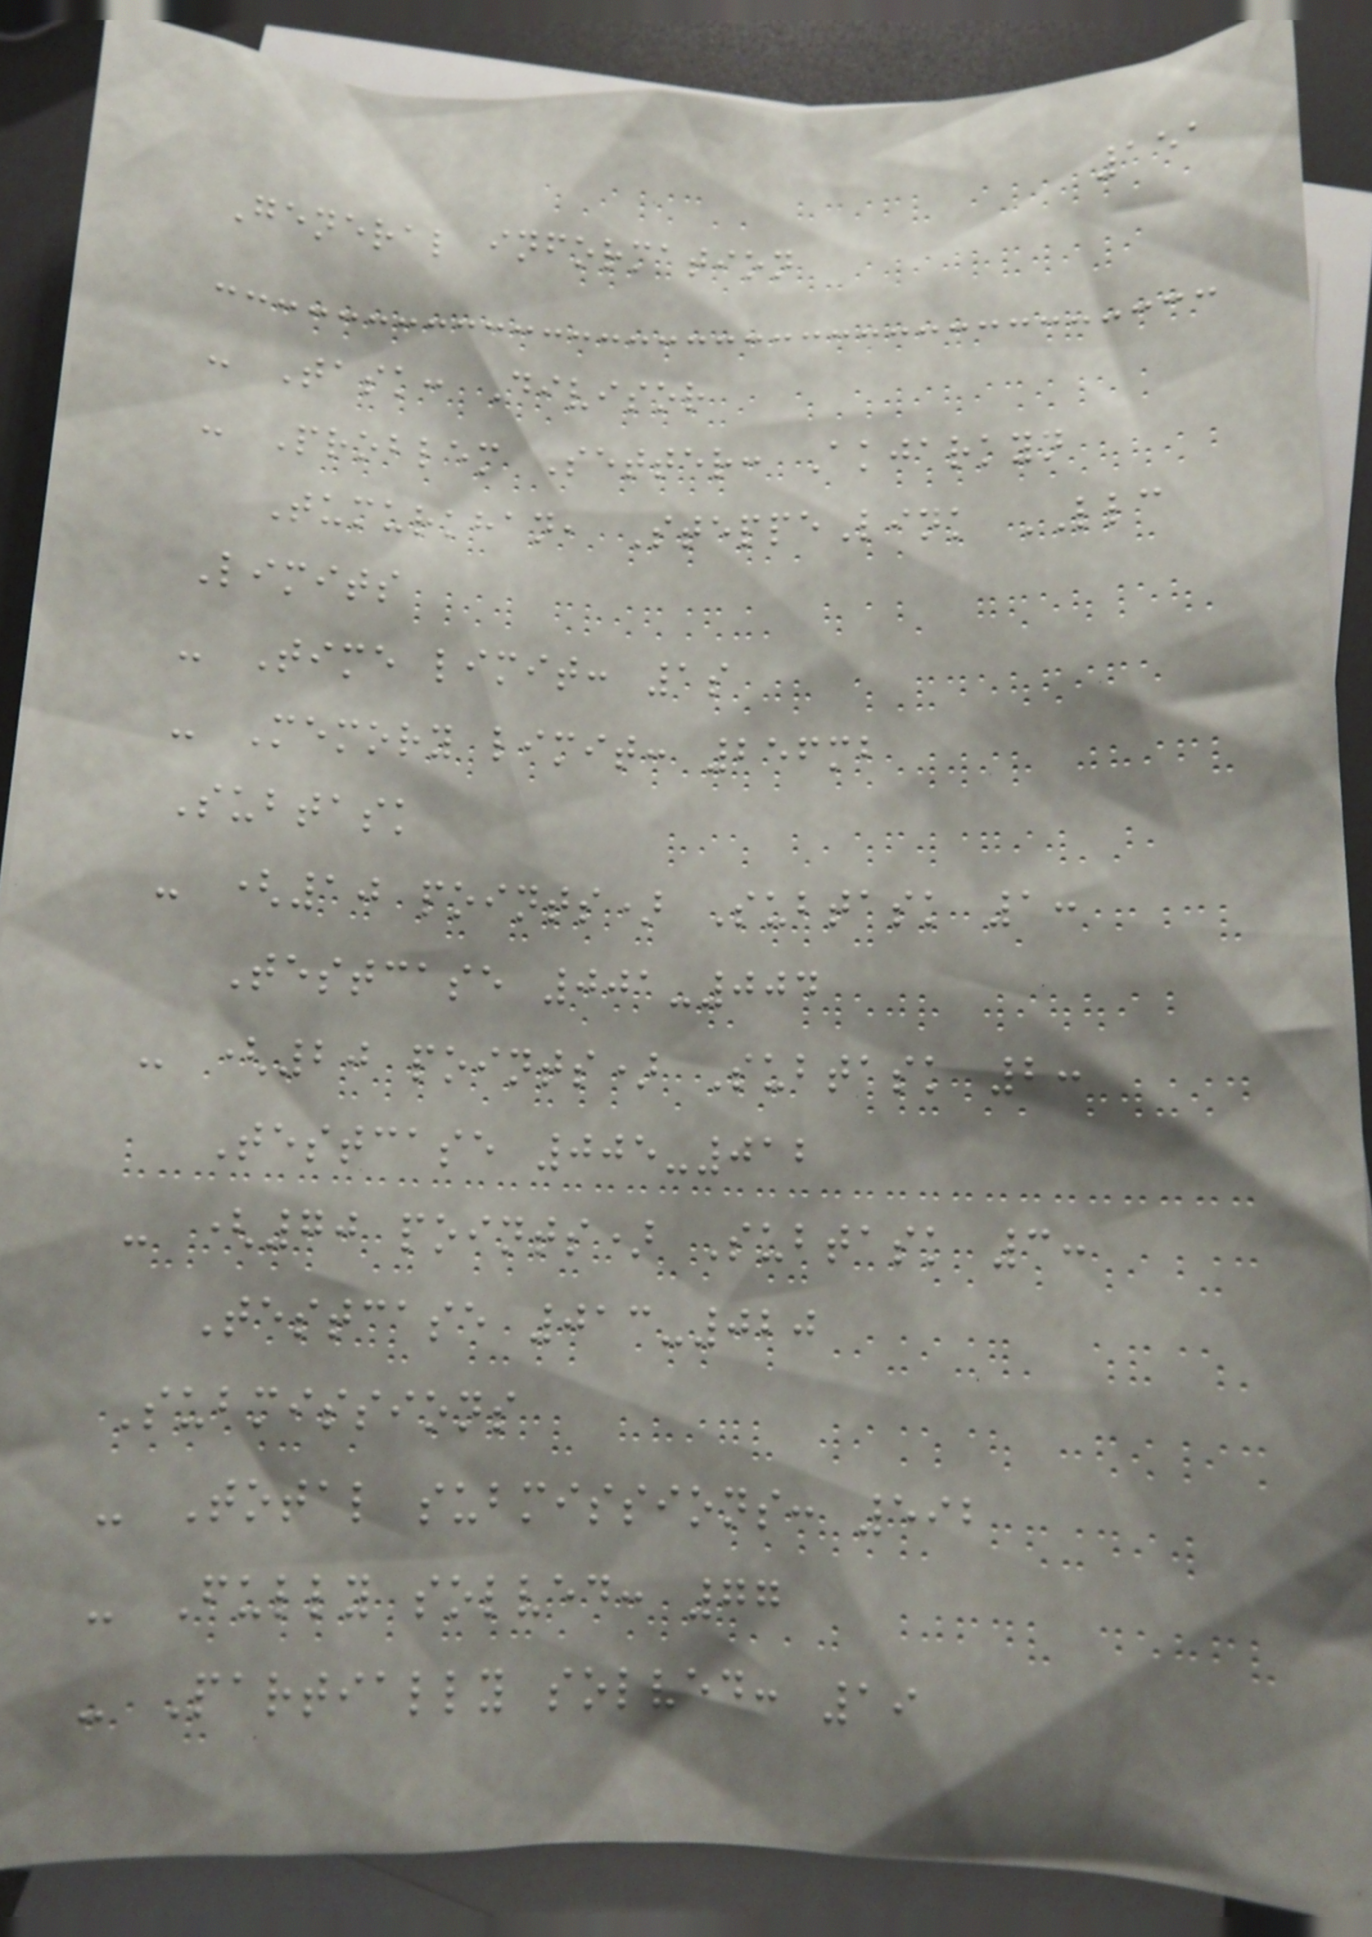151
General information
- Task: Divisor
- Problem Setter: Akjarkyn
Tumurkhan, SteppeLink LLC
Limits
- Time limit: 1s
- Memory limit: 256mb
Subtask
- (10 points) Subtask 1:
Testcase 001-004
- (20 points) Subtask 2:
Testcase 005-012
- (70 points) Subtask 3:
Testcase 013-020
Submissions
- Total submissions: 592
- Fully solved: 77
- Partially solved: 19
